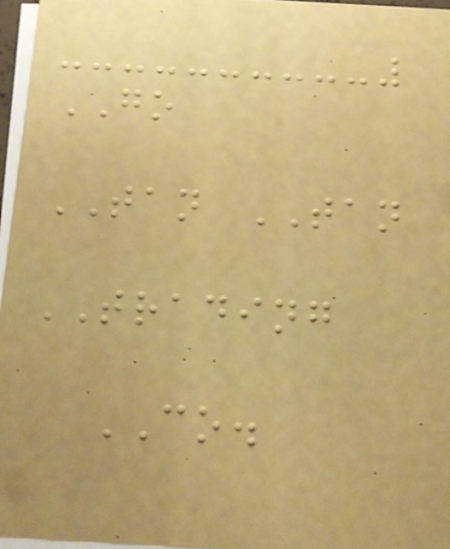GO
TAN TAN
TRADING
CO.
